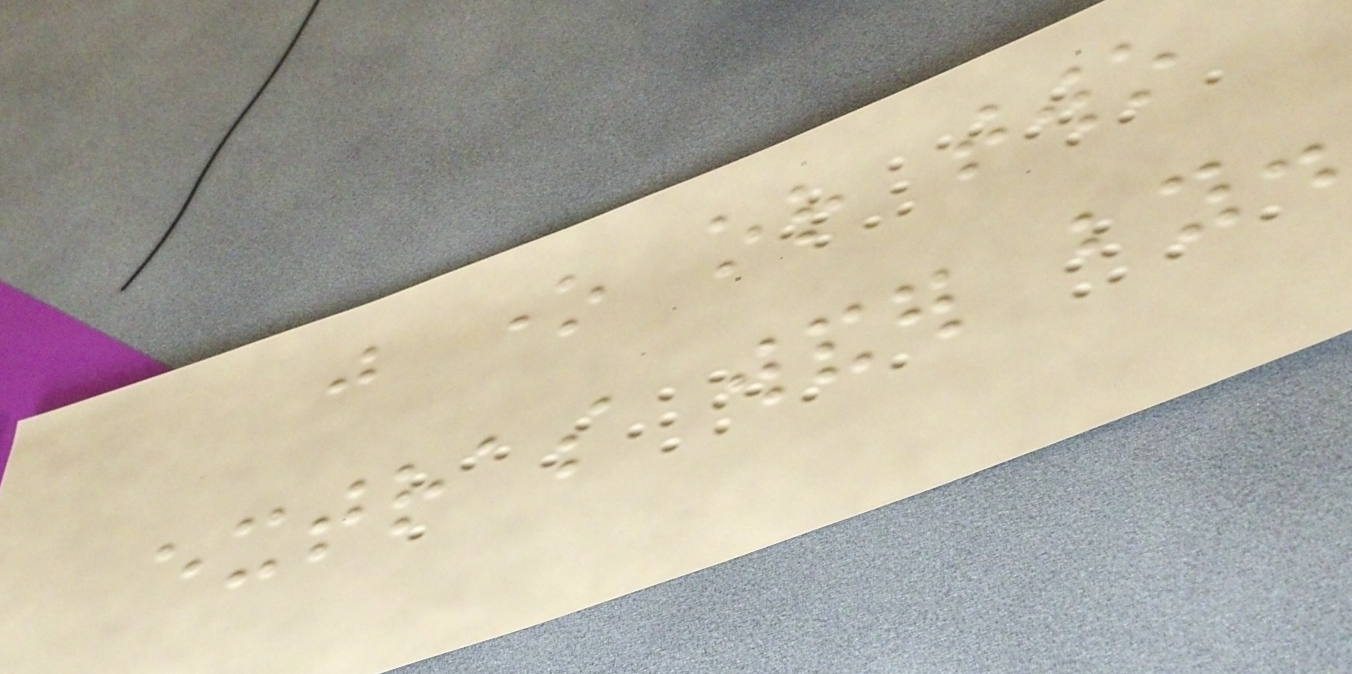just one or two
extras wander by.
